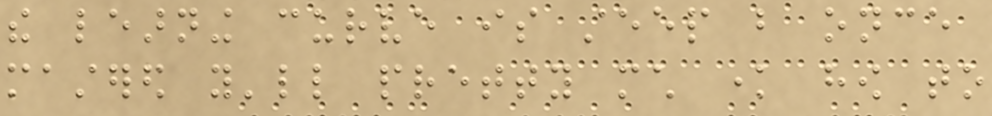the learning curve is steep but once
mastered you'll pretty much know how to
